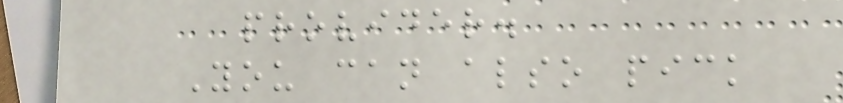provider.
You can also pick
